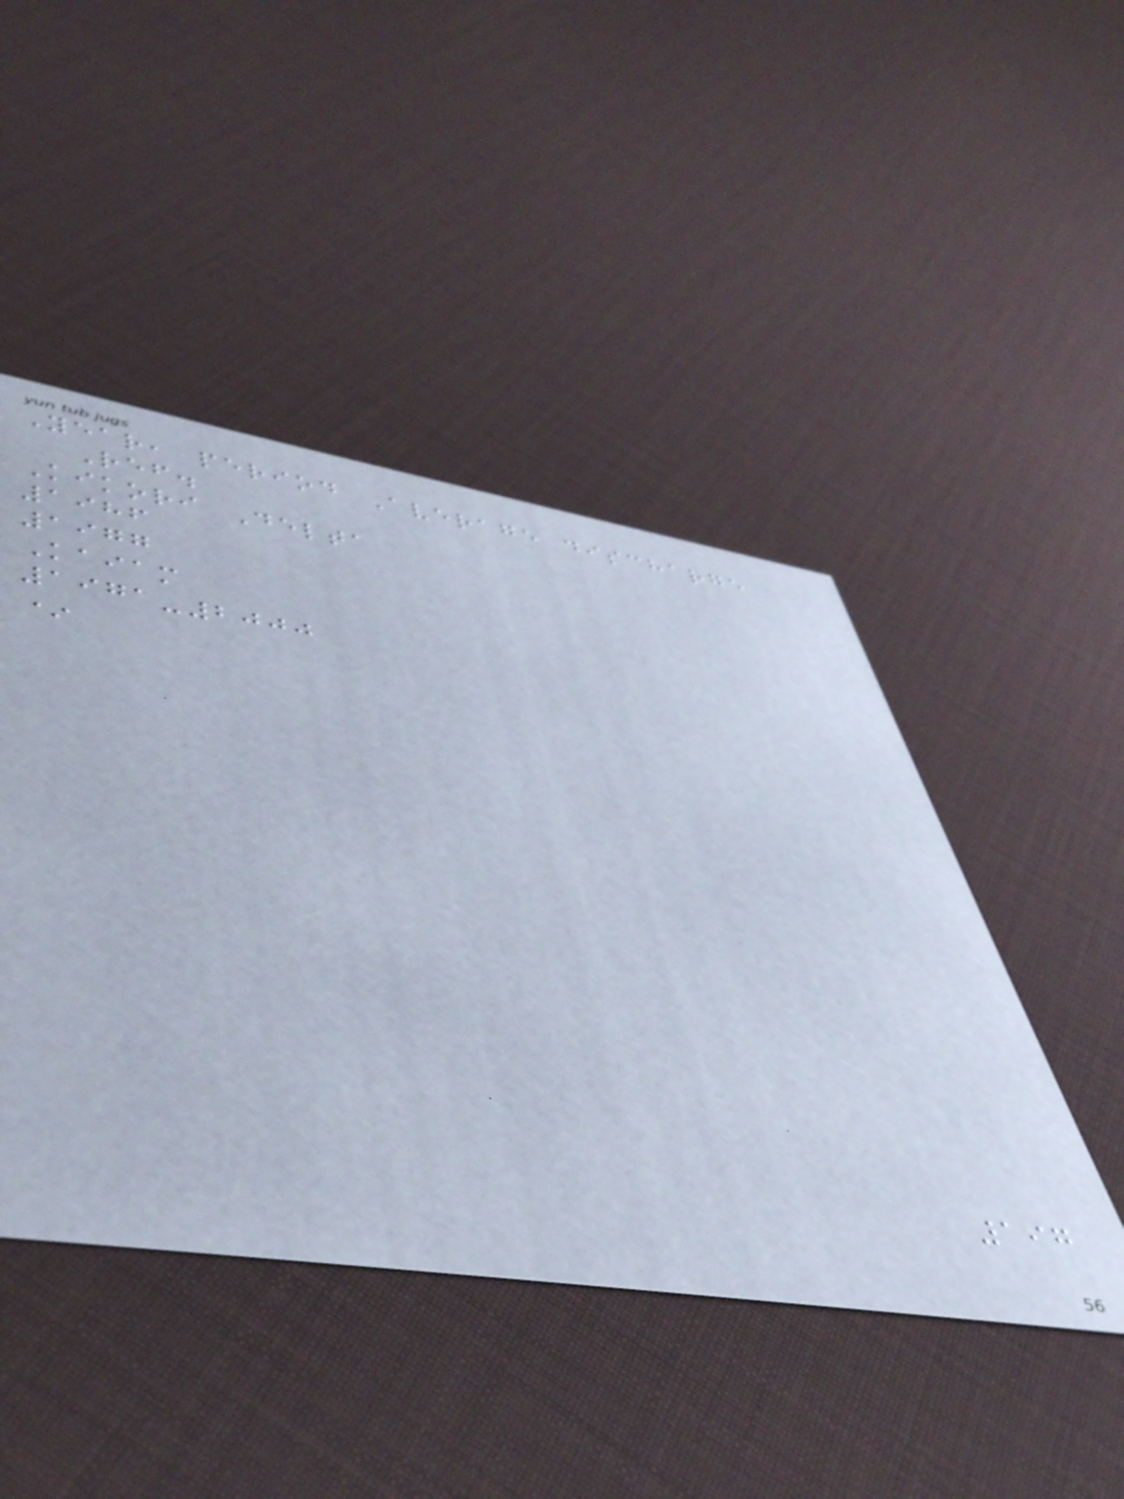Year, period Average discharge
Ref.
Kikori Delta
1986
1977
Kaiam
1971-2000
*
197
